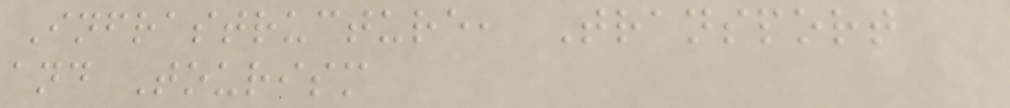Infrastructure, Transport
and Tourism
